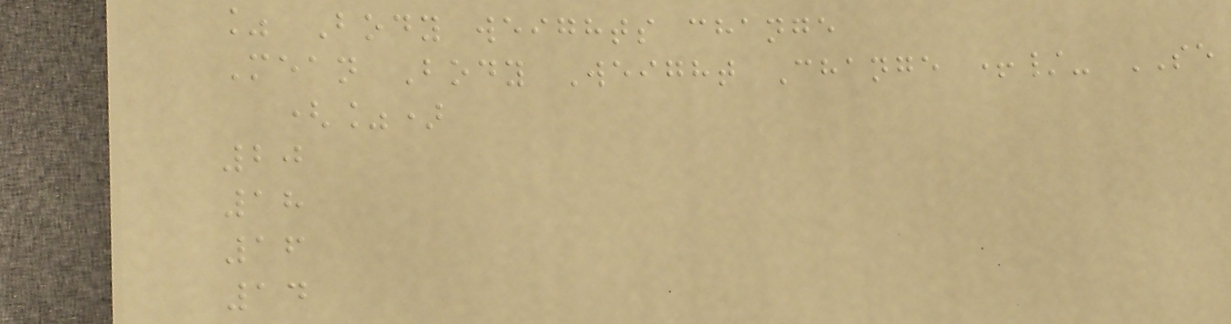% Body weights change
Mean Body Weight Change +/- SE
(%)
20
18
16
14
